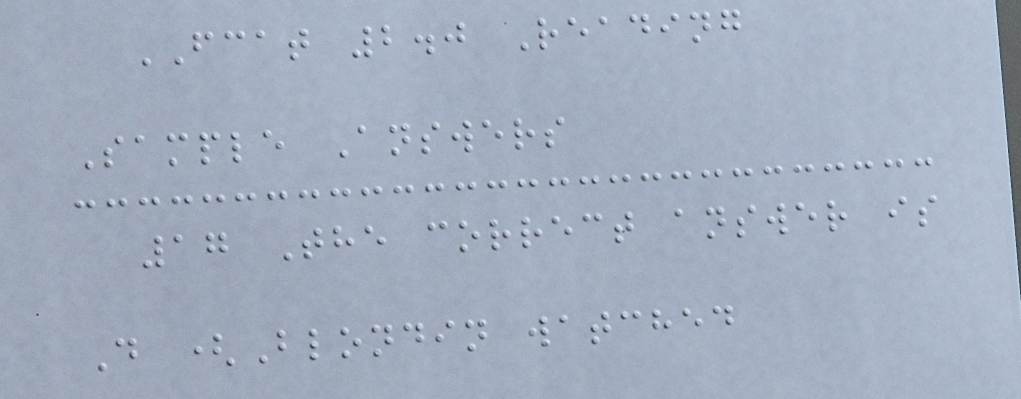FCAT 2.0 Reading
Sample Answers
17 The correct answer is
D (Blondin watched
